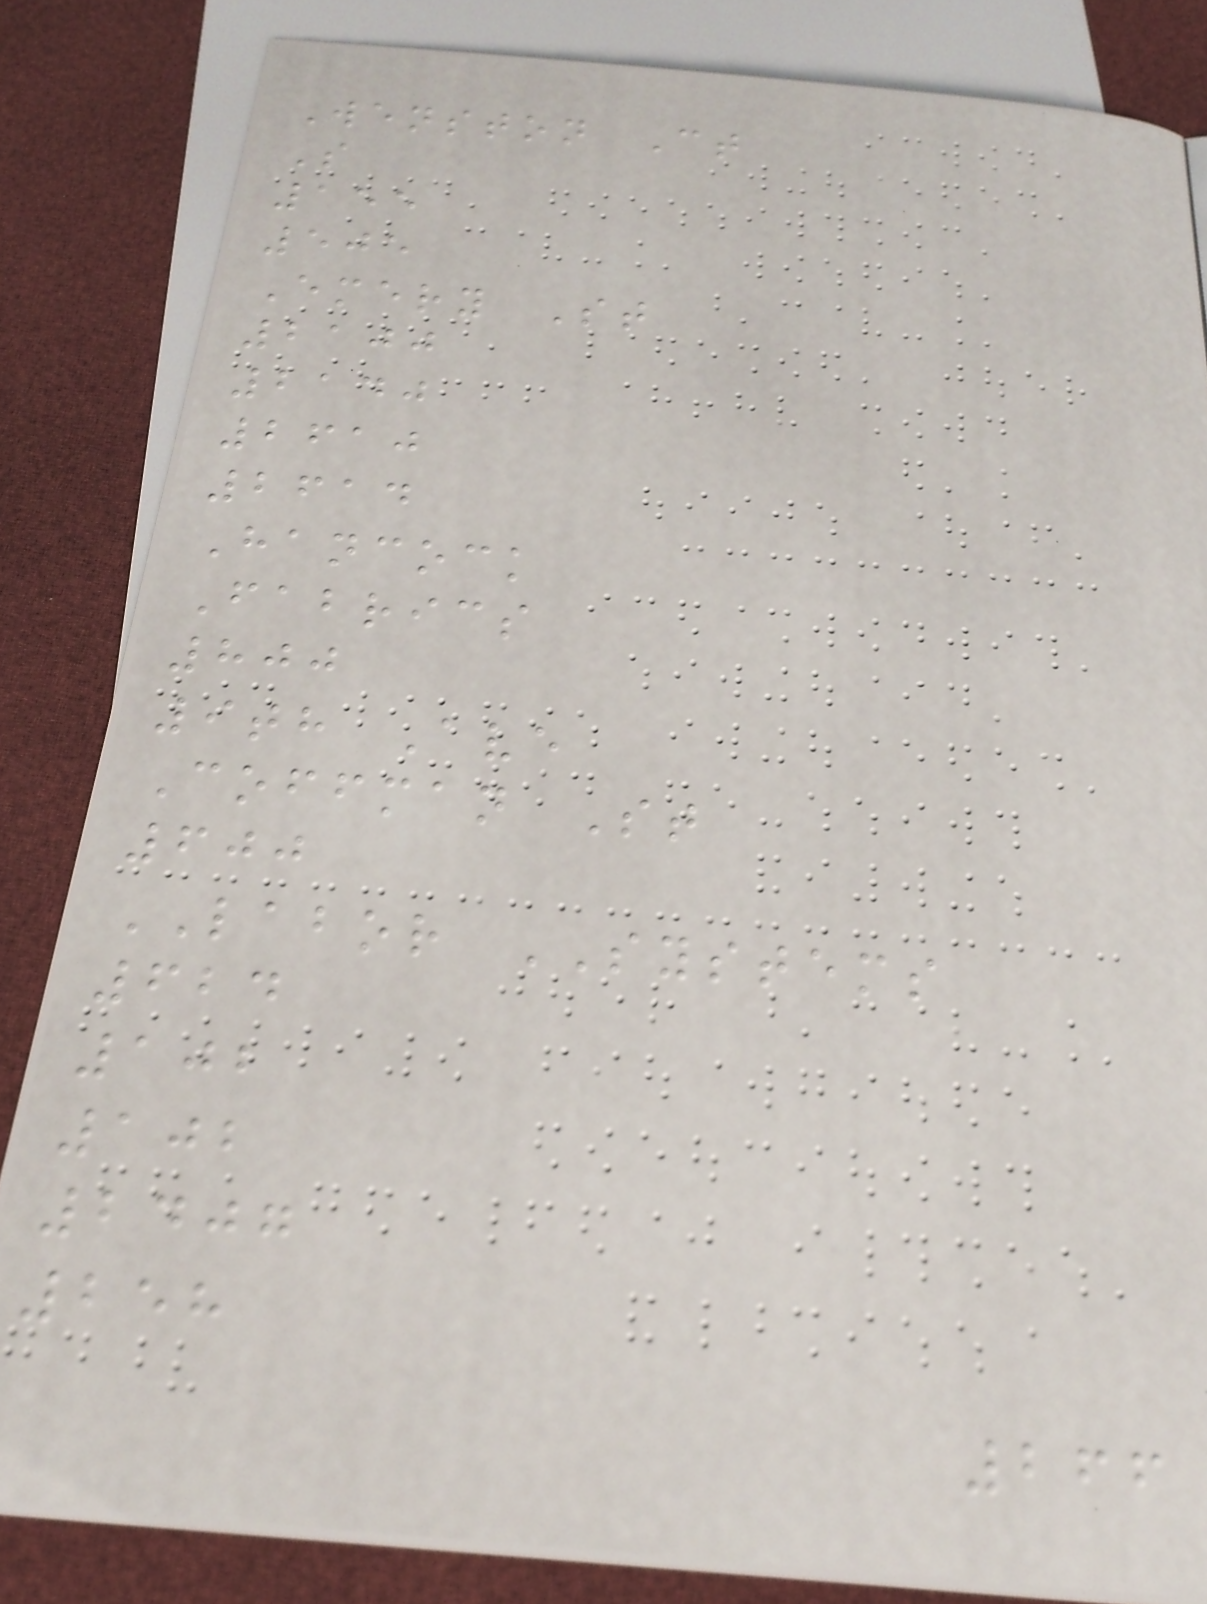Wenston Ct
S
155
505
Emery St
2100
2140
2610
2614
Hancock
Fabrics
800
9th Ave
Coffman St
600
LABOR SYSTEMS
624
102
102
2407
258
266
